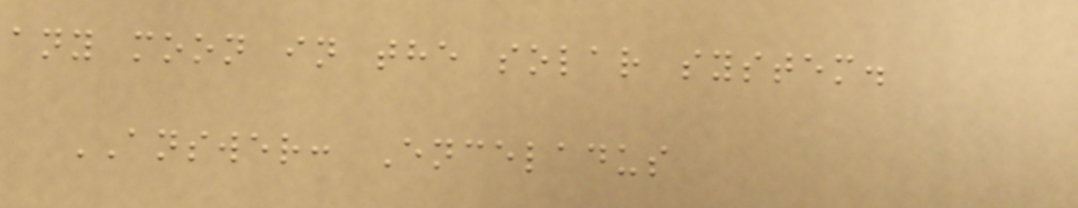any moon in the solar system.
ANSWER: Enceladus
